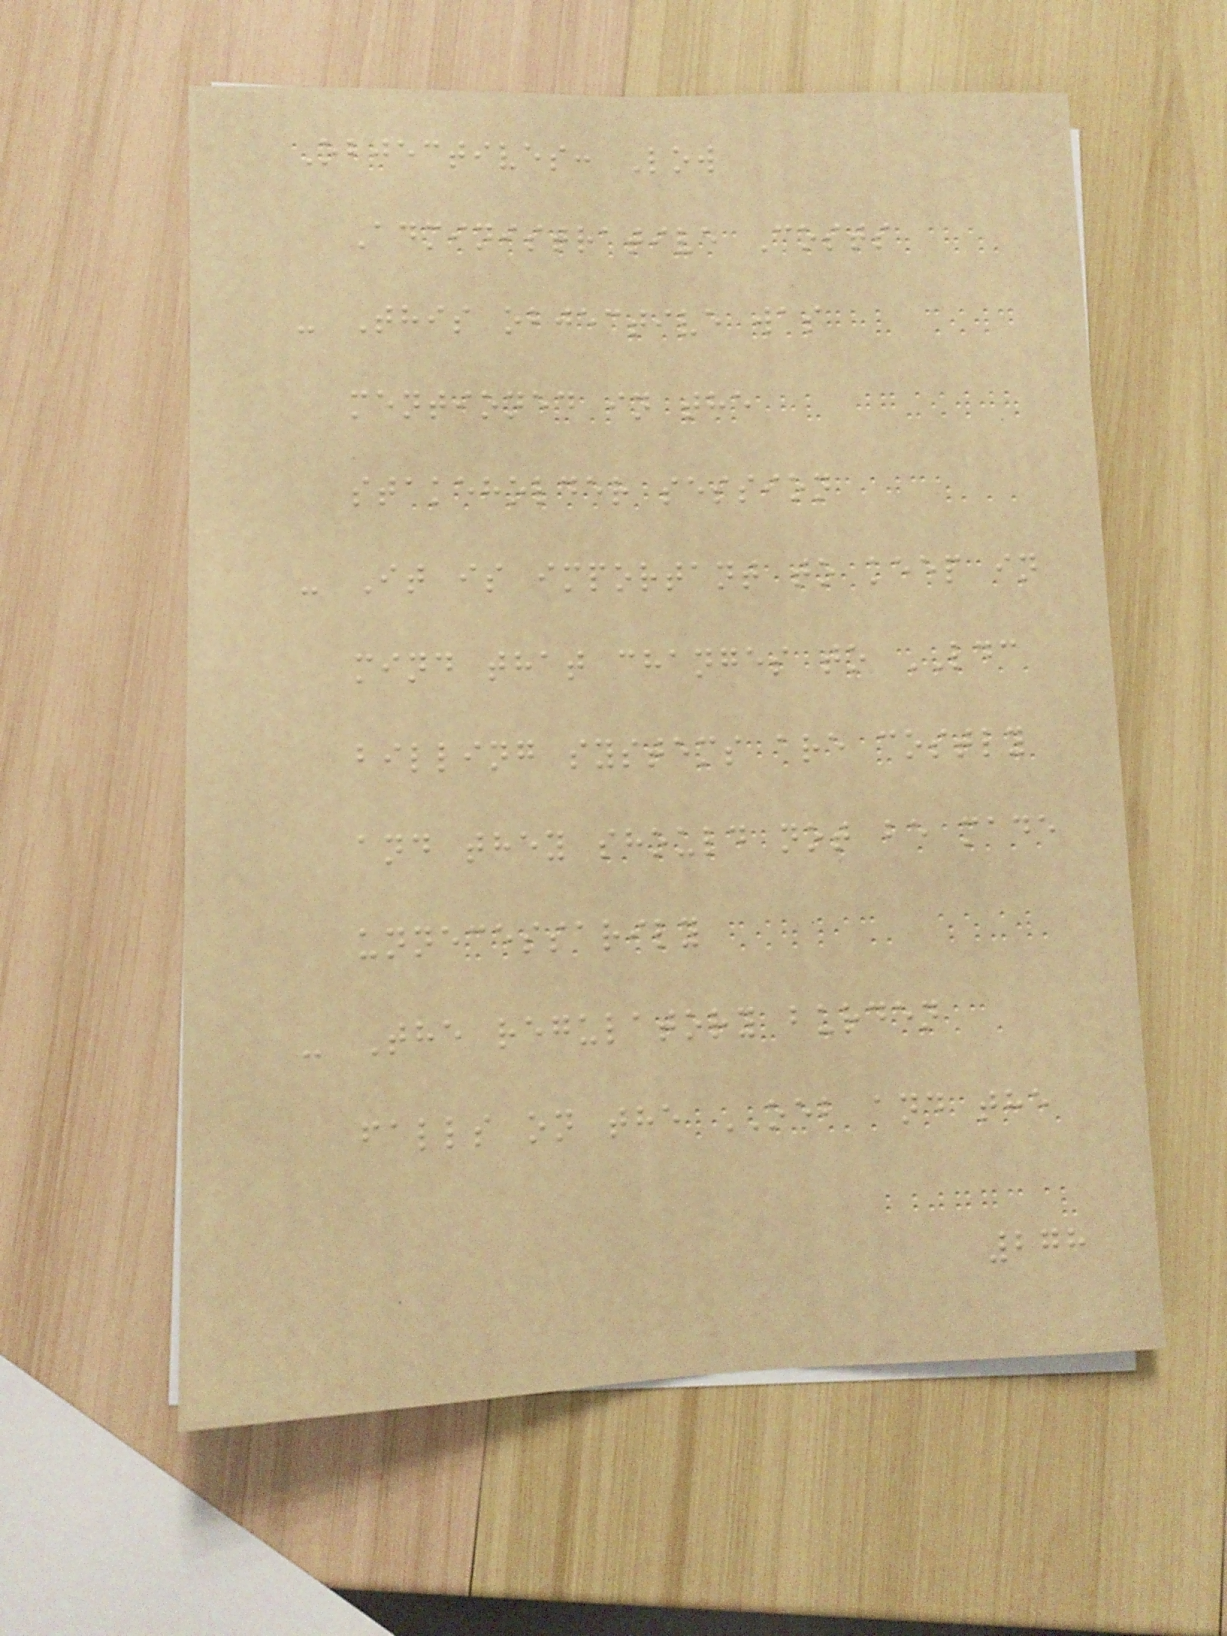Objectives: Low
Administrative Costs
- This objective was
mentioned in the
stakeholder session
- It is important to keep in
mind that changes to LDC
billing systems are costly
and they should not be made
unnecessarily
- The regulatory burden
falls on the OEB and the
278
